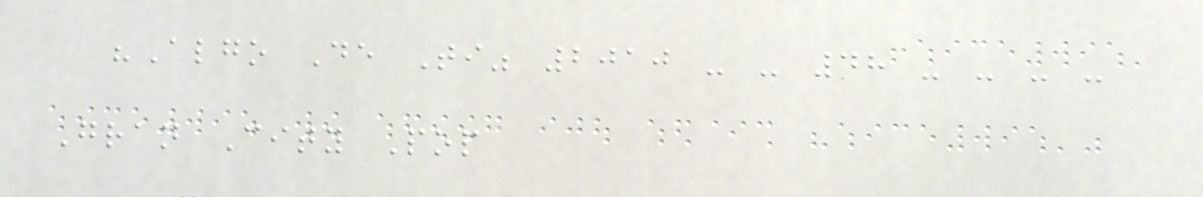"Algo De Ti" 2010 - - 48 - - - -
Gran City Pop
